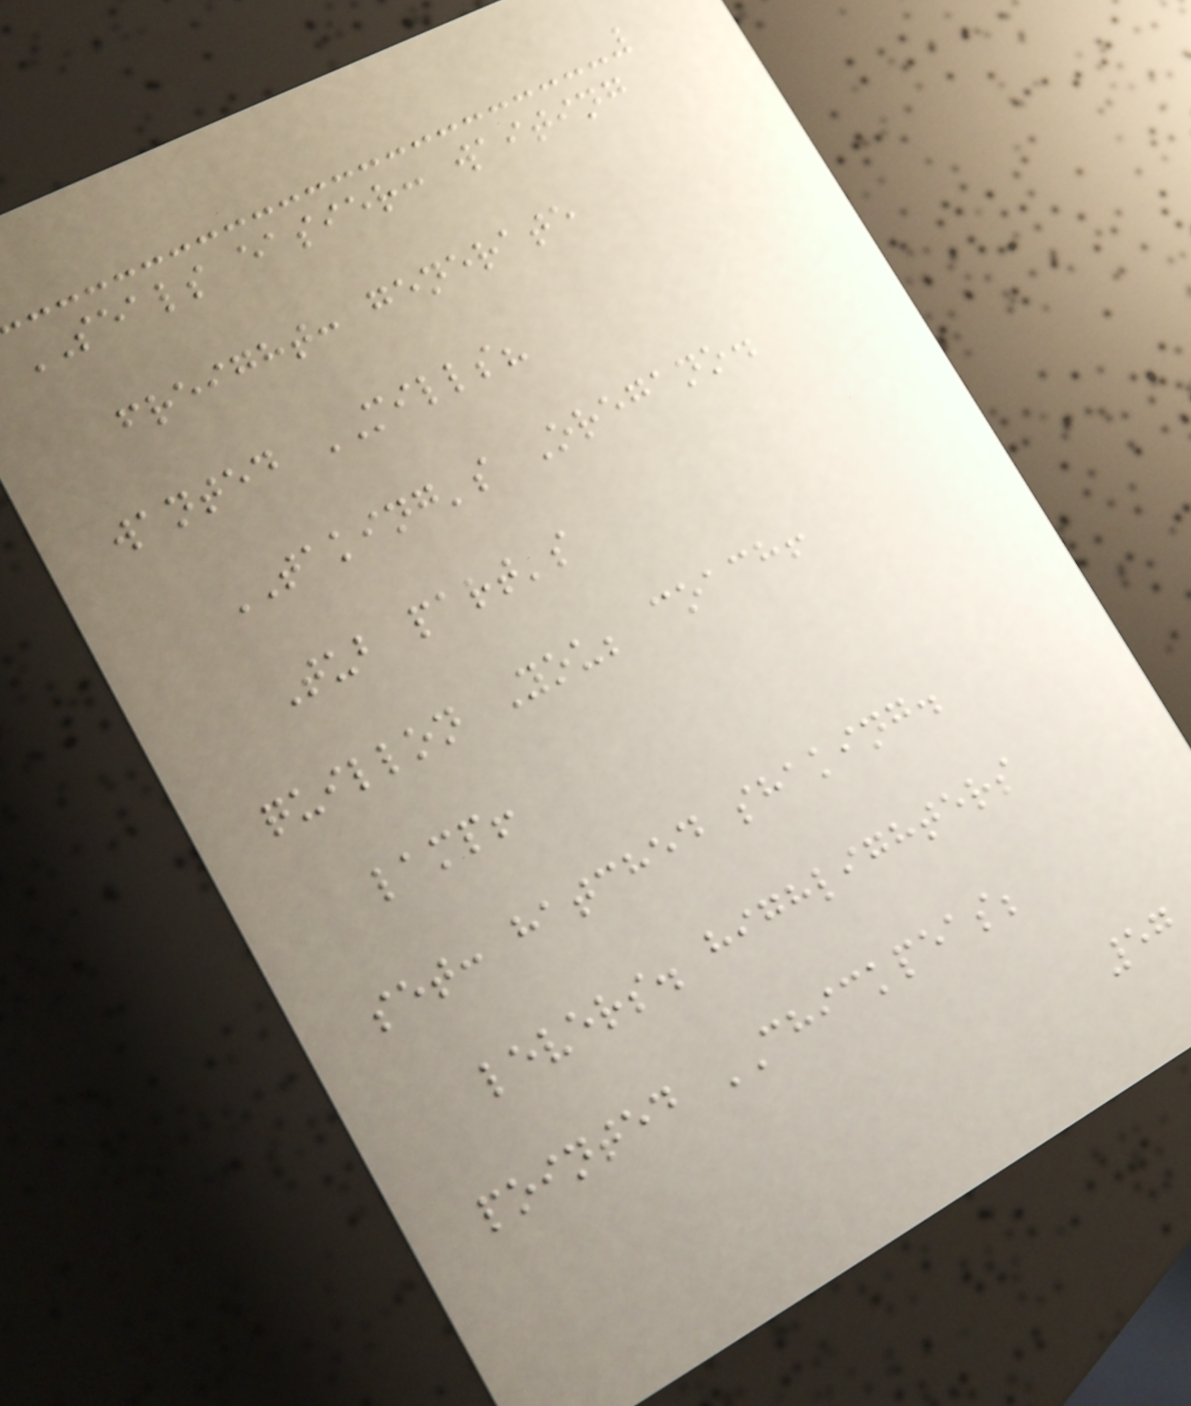SEALS easier: waiting
freight: generate
wanted MILLS?
TAKING's Oregano.
Tub part's
quillon You; coach!
lamp!
set: hatched shaking.
levers. highlighters
pointed CHICKPEAS;
57
